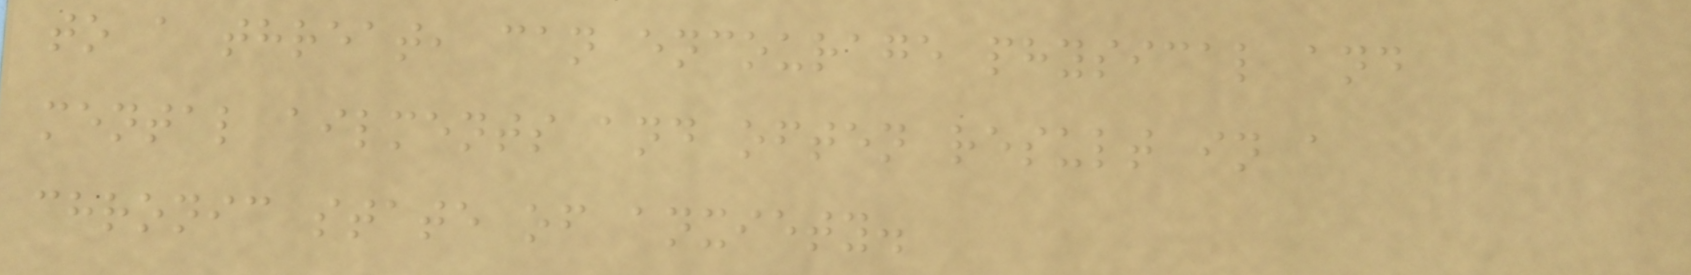to a threat, can encourage physical and
mental ailments and often result in a
chronic state of anxiety.
